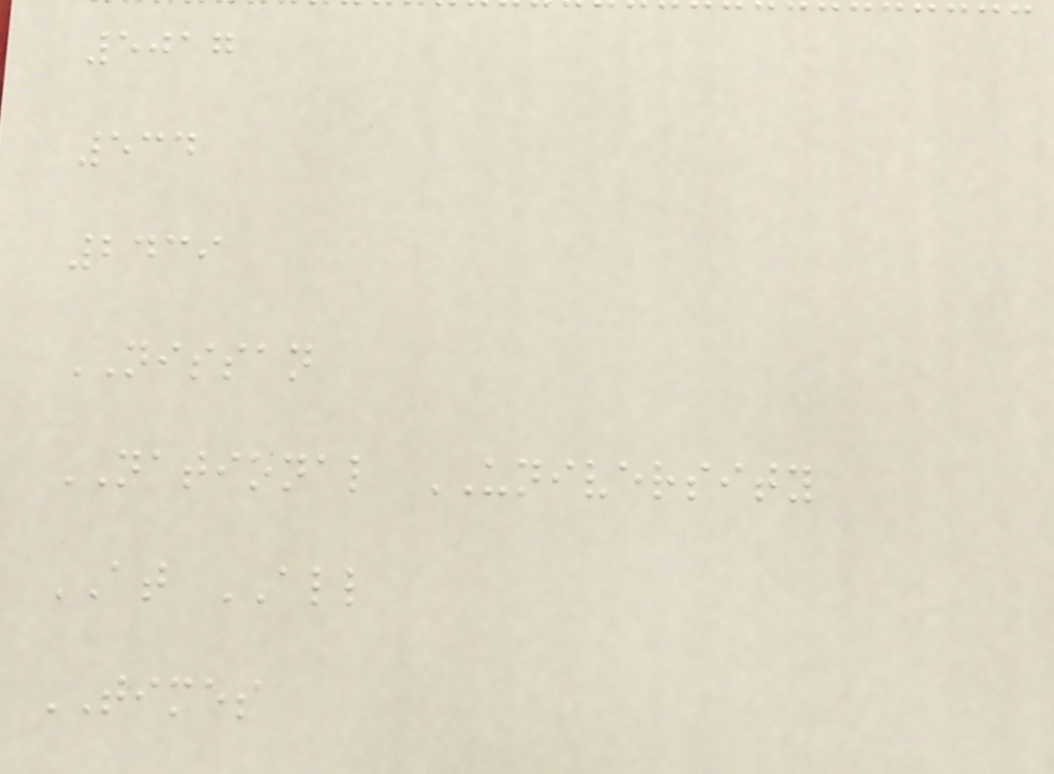5017
534
2439
NISSAN
NATIONAL UNIVERSITY
AT ALL
TIMES
